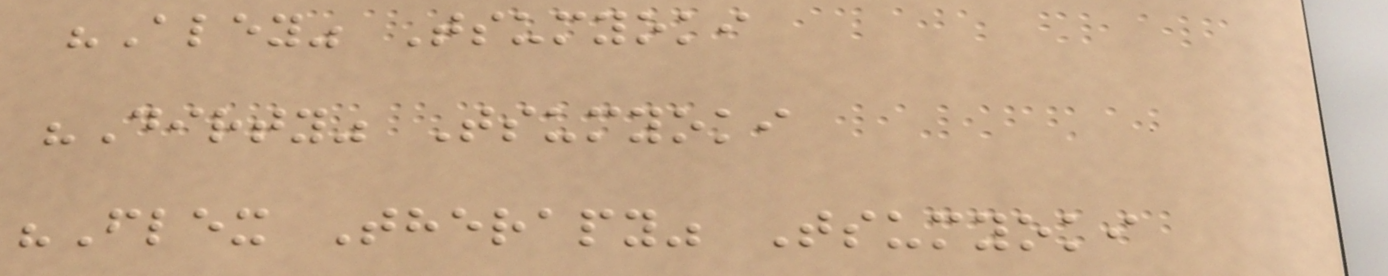"Aley" Tsumyoki
"Dirty" Tsumyoki
"Flex Therapy" Tsumyoki
